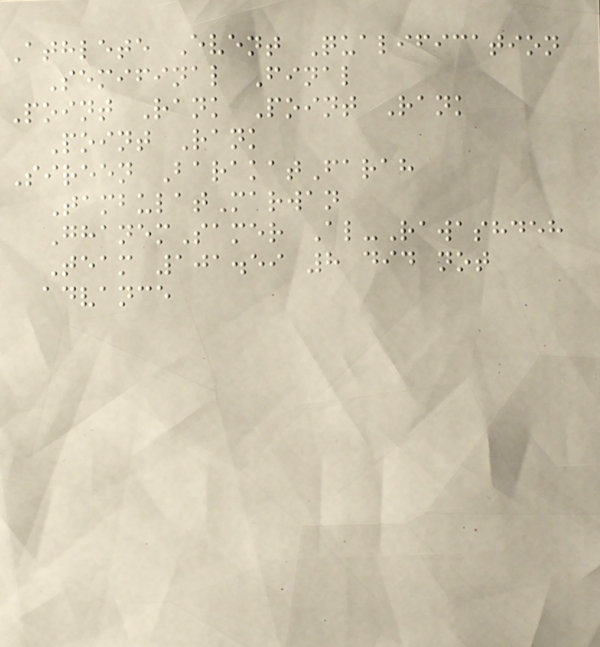Athlete Event Qualification
Semifinal Final
Point Rank Point Rank
Point Rank
Sireen BarakatFarah
TambulatMarwan
GhanemSamer Al-Rawashdeh
Team 101.59 8 did not
advance
